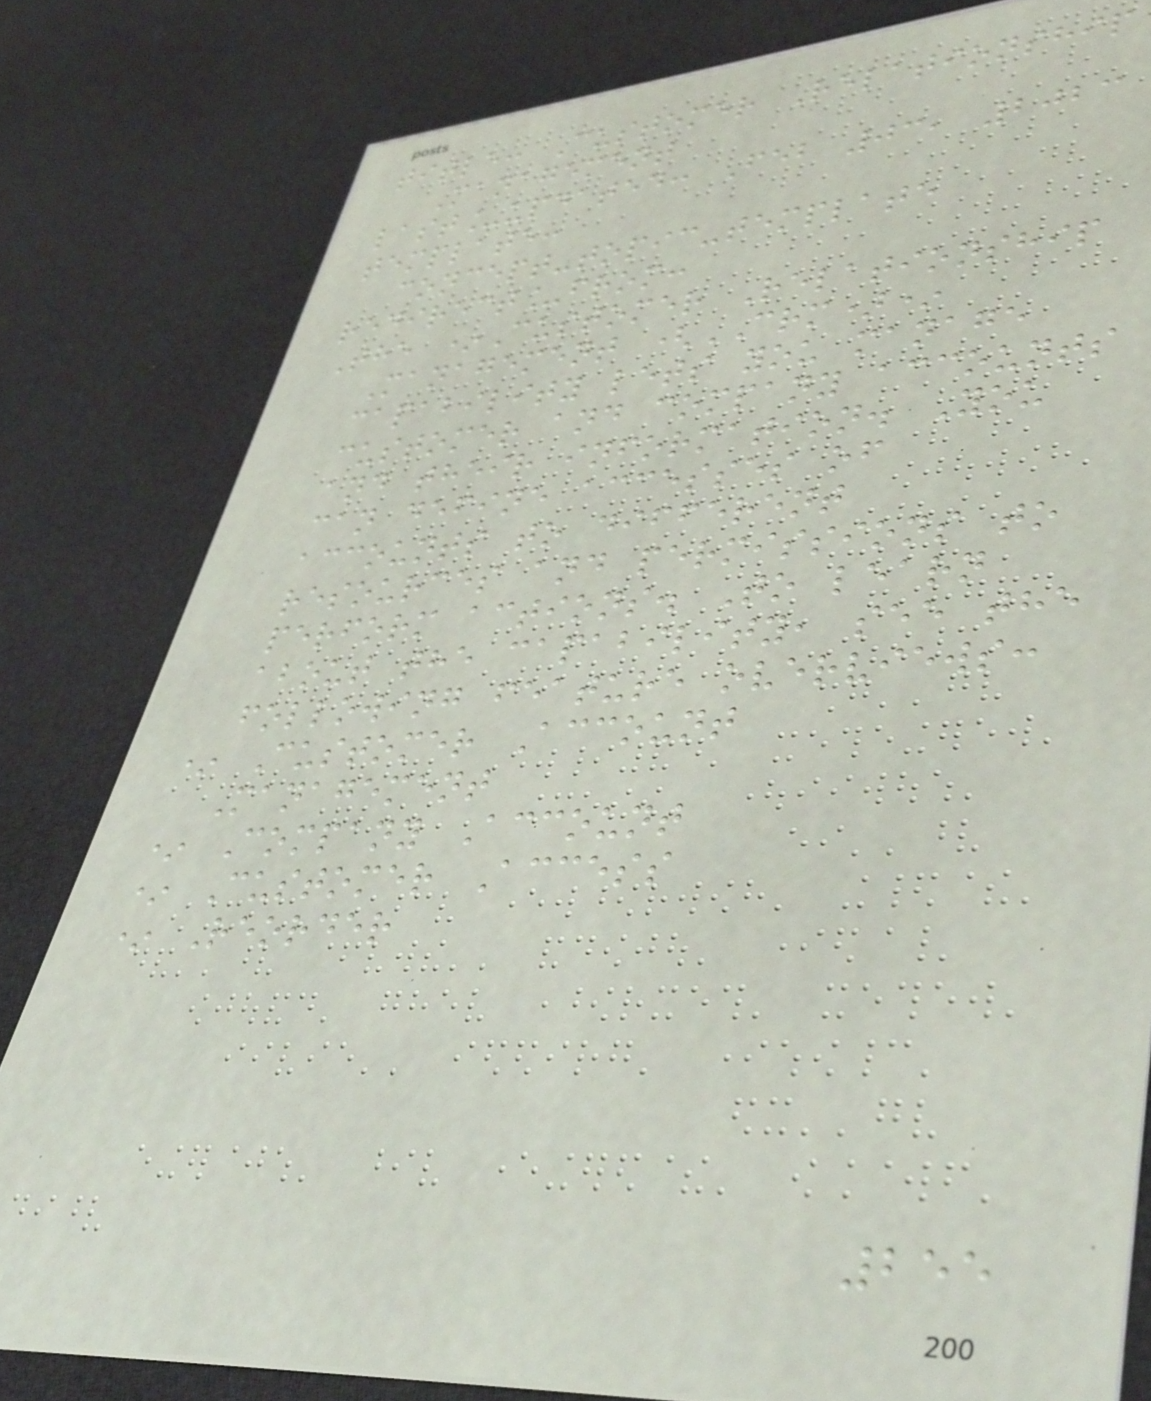title: Customer Relationship
Management
last_updated: Feb 03, 2023
template:
concept-topic-template
redirect_from:
The *Customer Relationship
Management (CRM)*
capability lets you manage
customer and company accounts
and their information. You
can define accesses of
accounts to different
resources and permissions to
perform actions. To learn
about the capability, see the
following feature overviews:
* Customer Account
Management
* Company Account
* Customer Access
* Reorder
255
